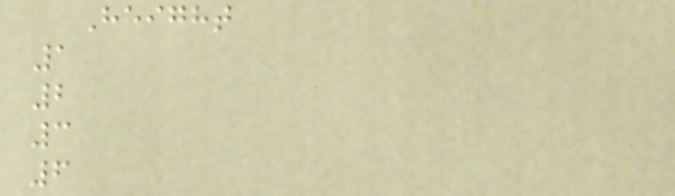Height
1
2
3
6
